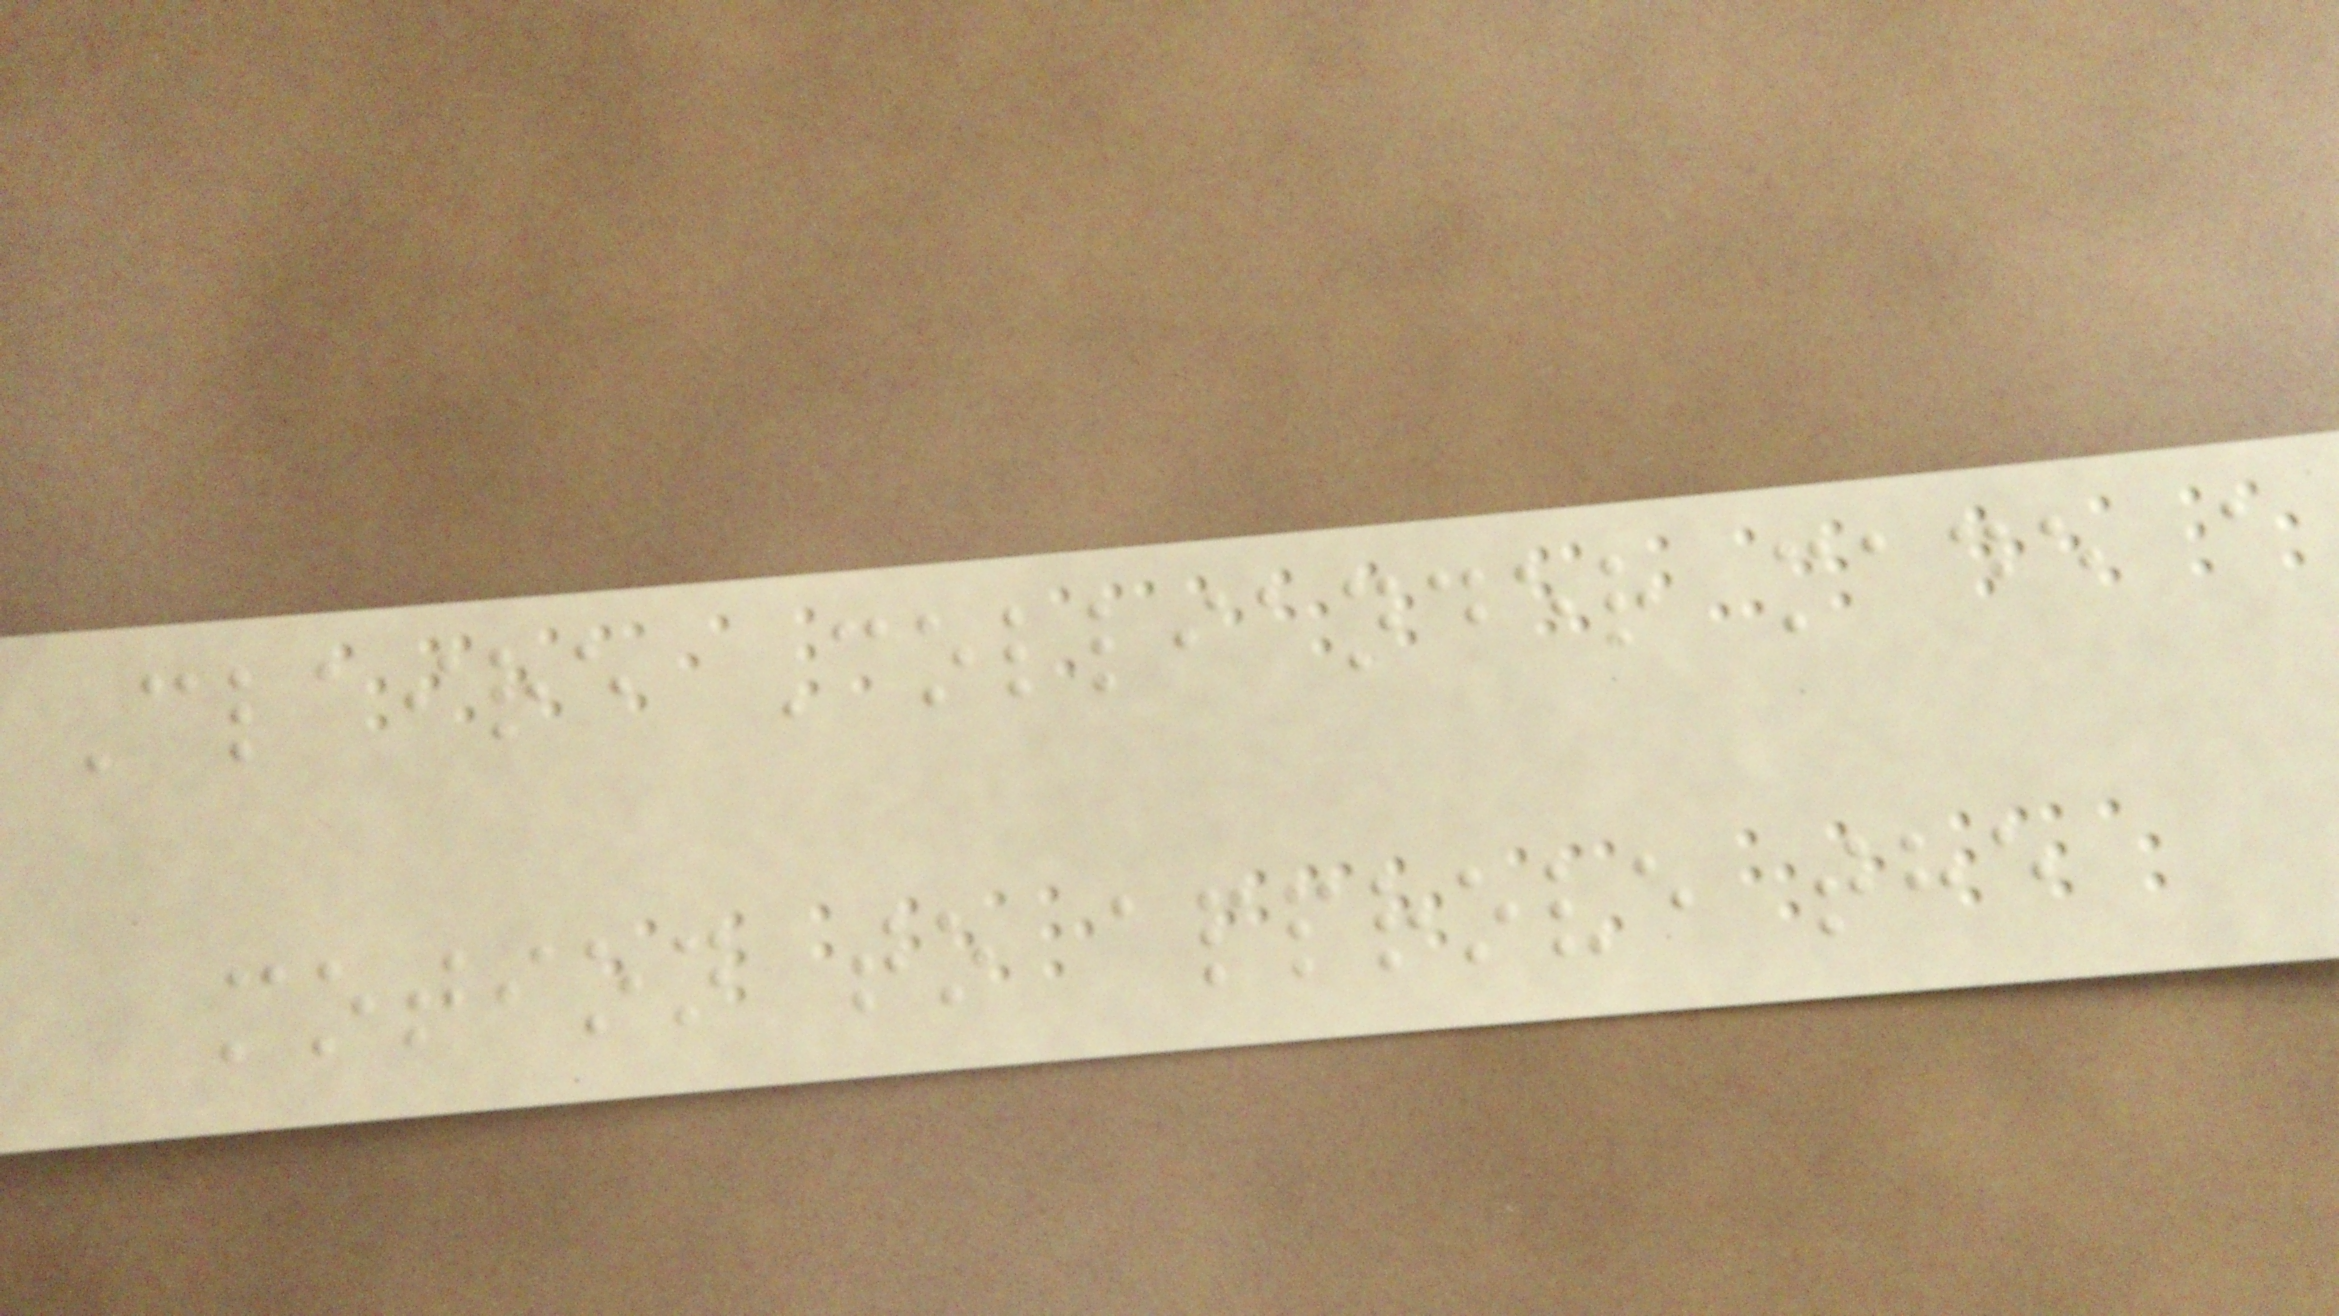Claire Colliander made a
motion to approve the
